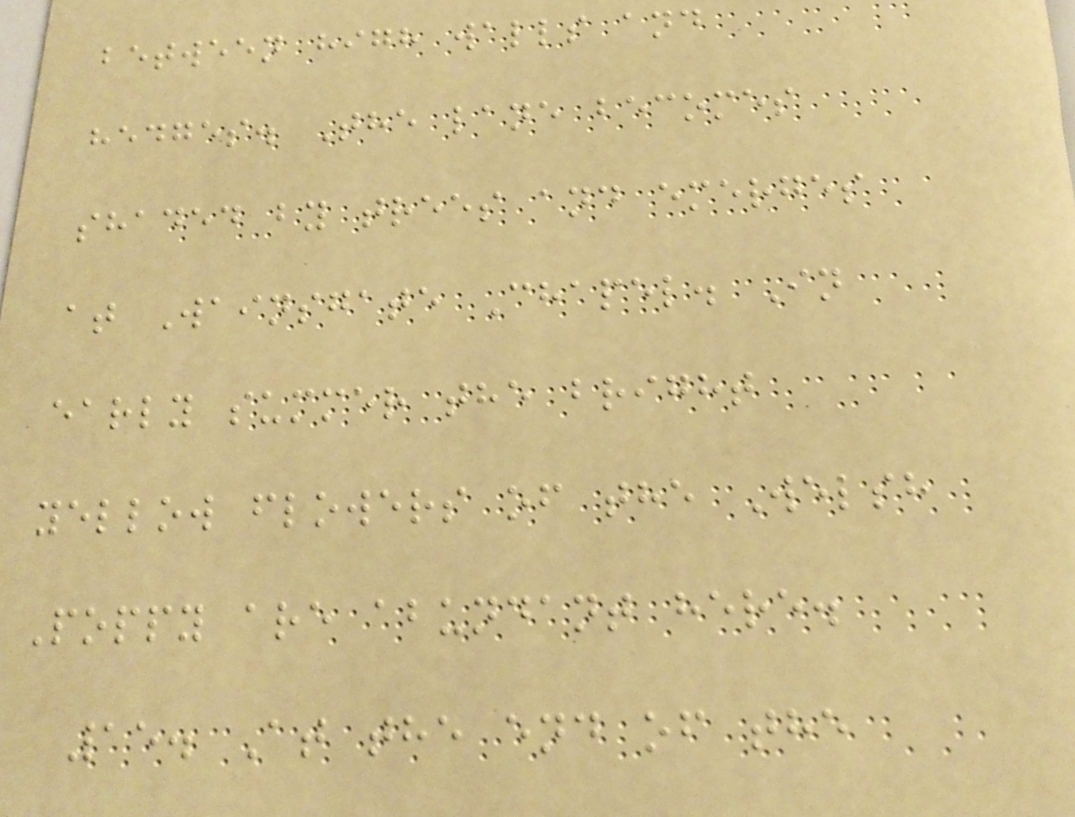between high walls and
hedges. The lane becomes
shaded by trees and emerges
at Wainsgate Chapel. In
early summer the bright
yellow flowers of the Welsh
Poppy are abundant here.
15. At the end of the
